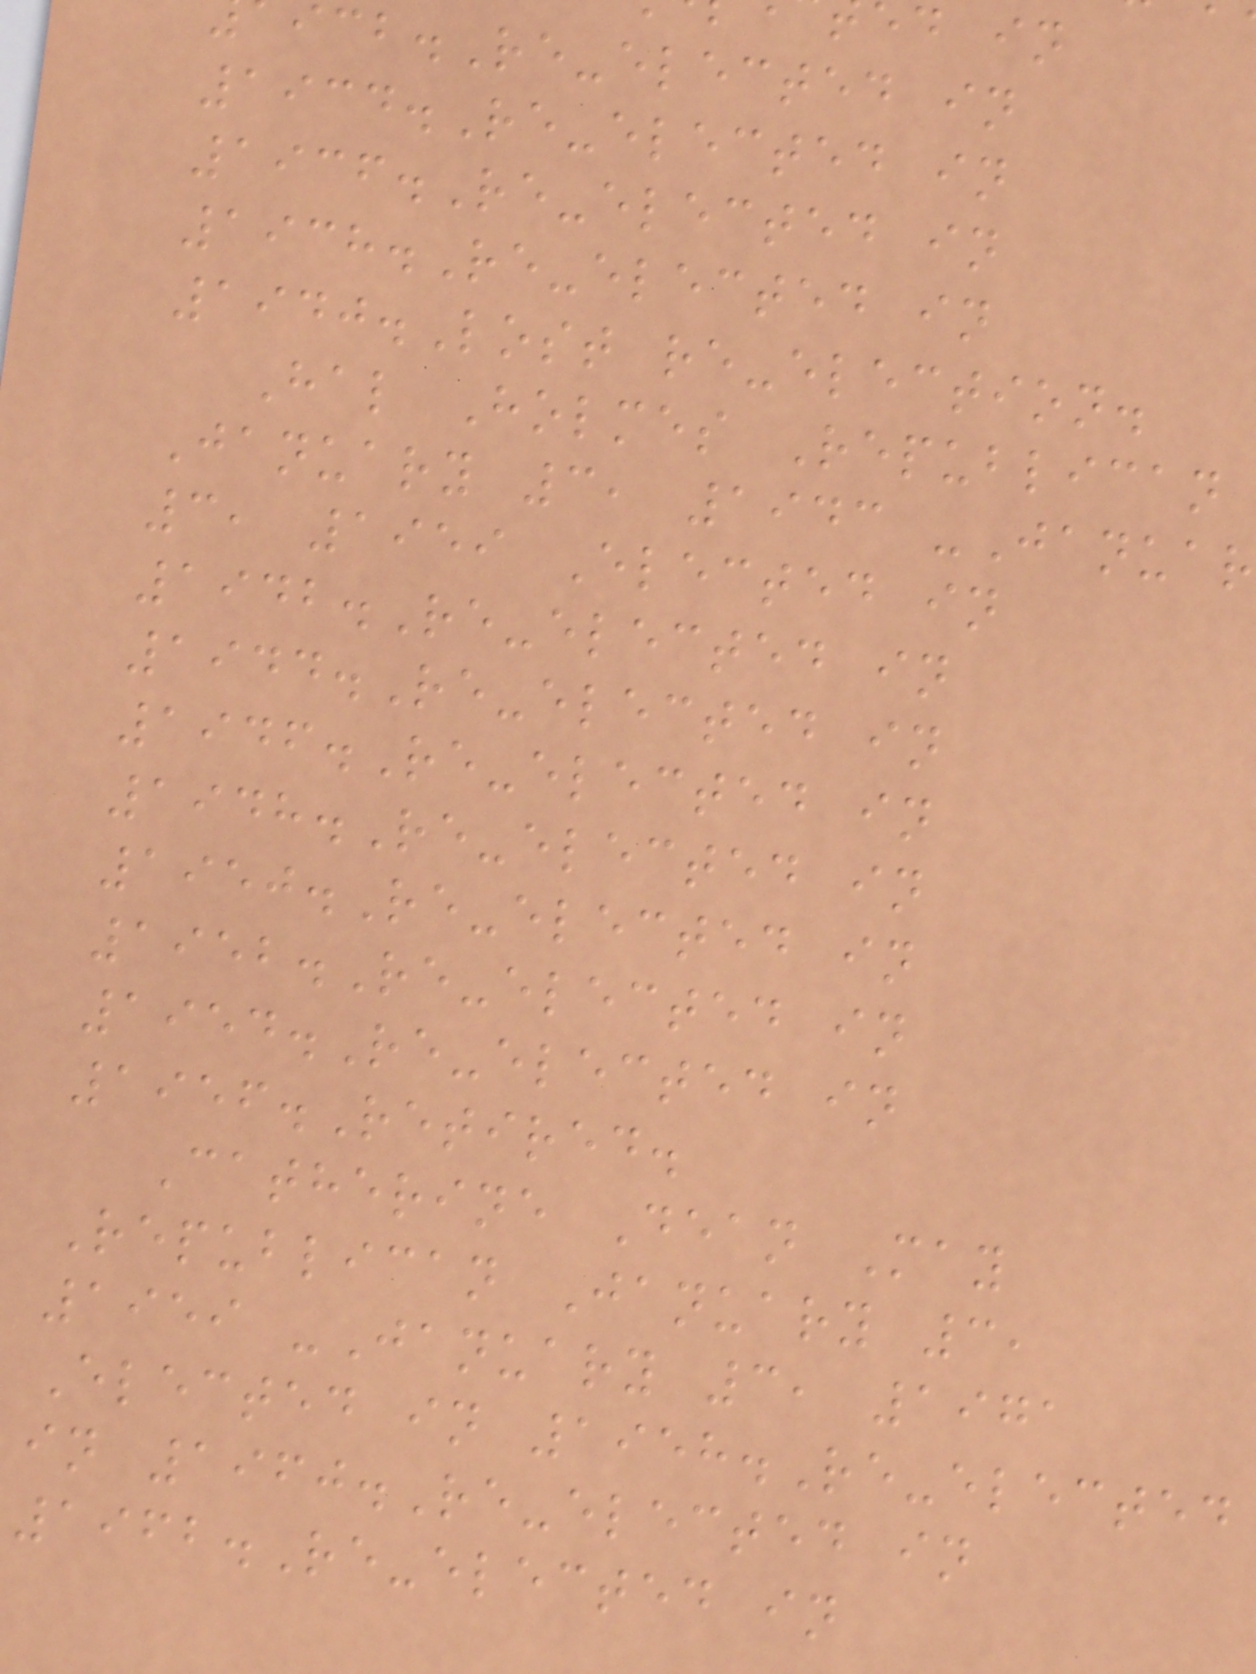.Re-elected in
1934.Re-elected in
1936.Re-elected in
1938.Re-elected in
1940.Lost re-election.
Hal Holmes Republican
January 3, 1943 -Januar
3, 1959 Elected in
1942.Re-elected in
1944.Re-elected in
1946.Re-elected in
1948.Re-elected in
1950.Re-elected in
1952.Re-elected in
1954.Re-elected in
1956.Retired.
Catherine Dean May
Republican January 3,
1959 -January 3, 1971
Elected in 1958.Re-elected
in 1960.Re-elected in
1962.Re-elected in
